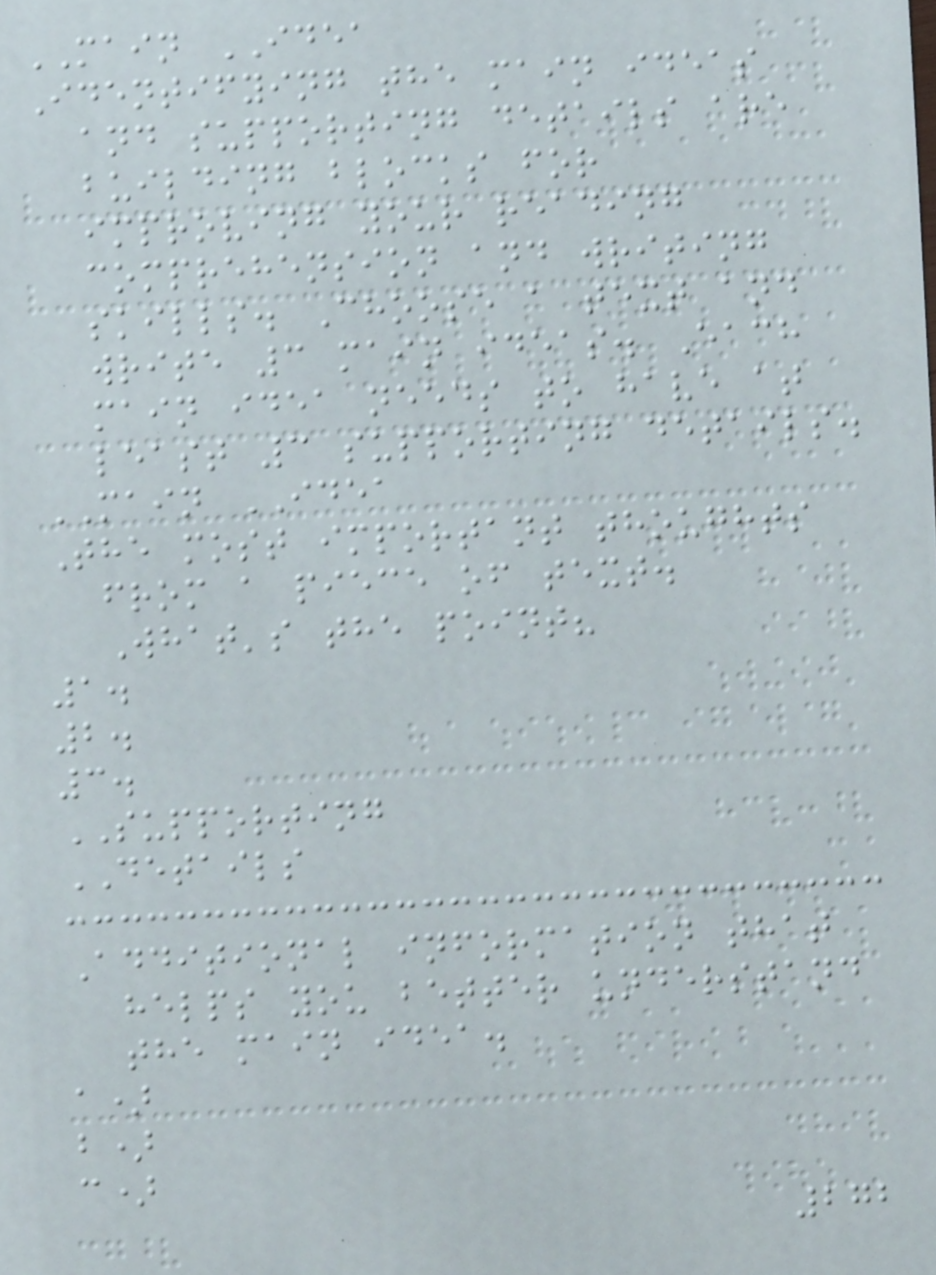MAIN IDEA
Identifying the main ideas
and supporting details are
building blocks for
improving your reading
comprehension and writing
skills. Choose a text and
write 3 main ideas. Each
main idea needs to have at
least 3 supporting details.
MAIN IDEA
The most important thoughts
from a piece of text.
What's the point?
1.
2.
3.
SUPPORTING
DETAILS
Additional information that
helps you better understand
the main idea.
a)
b)
c)
272
